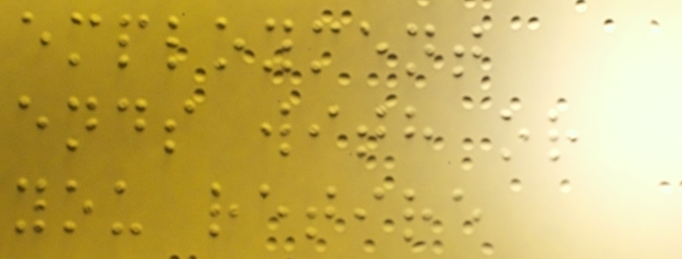employment
ends with or
you retire
